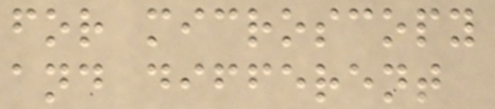for microscopy
and different
